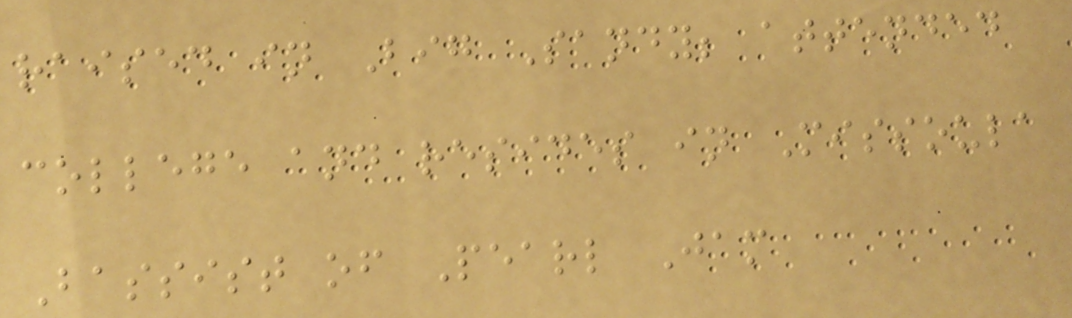raised in Big Sandy; attended
college and resides in Missoula
Bassist of Pearl Jam
